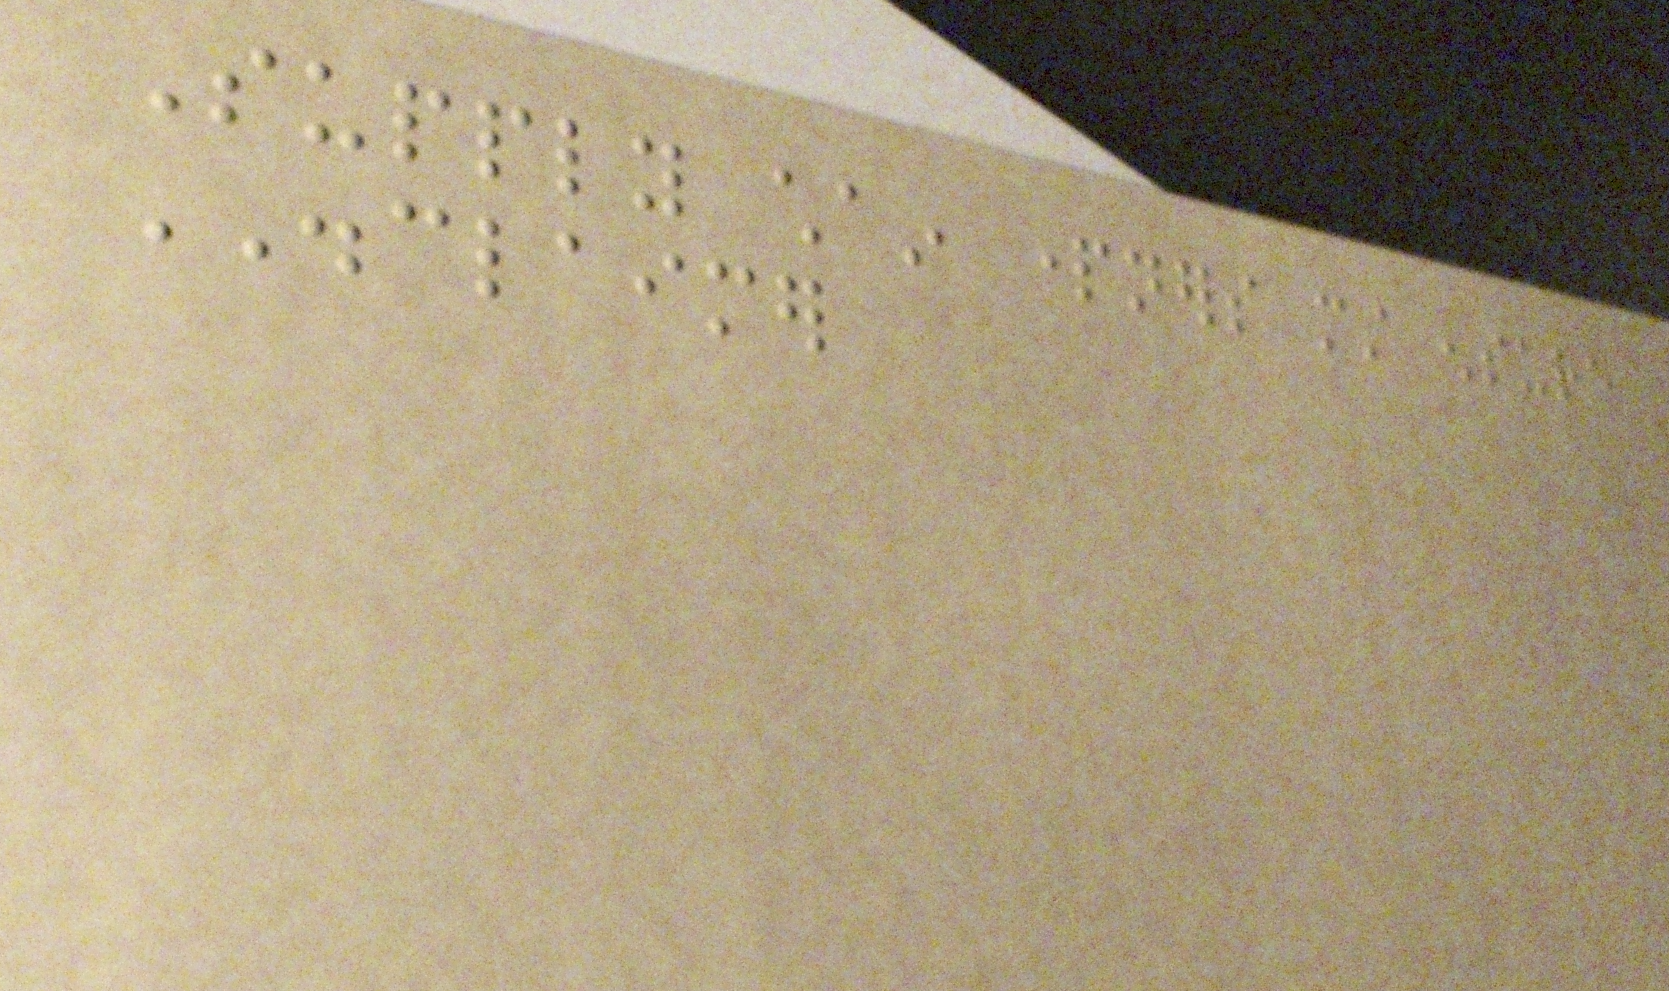Supply chain partners must ensure
DISCLAIMER
